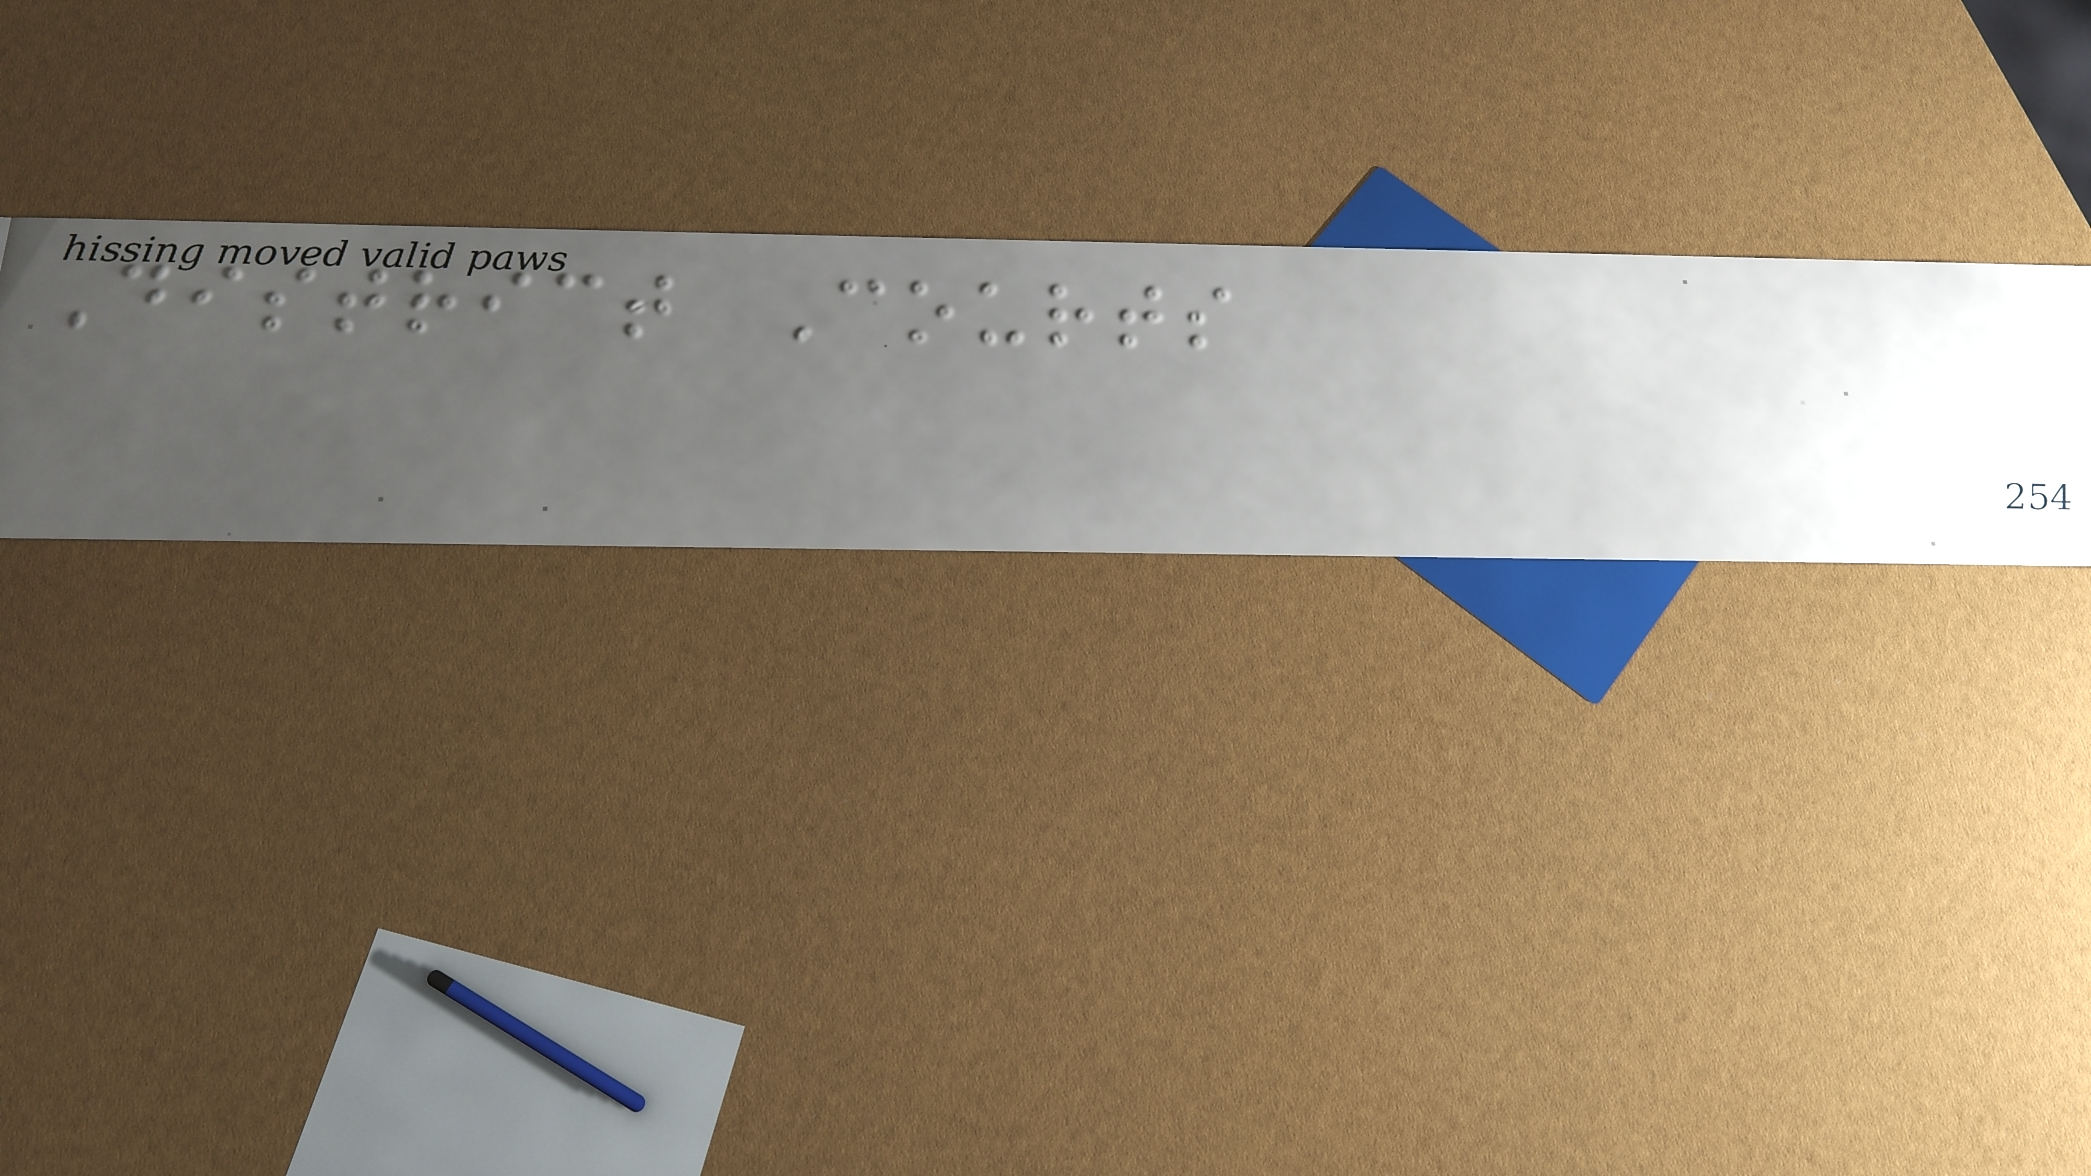District Courts
